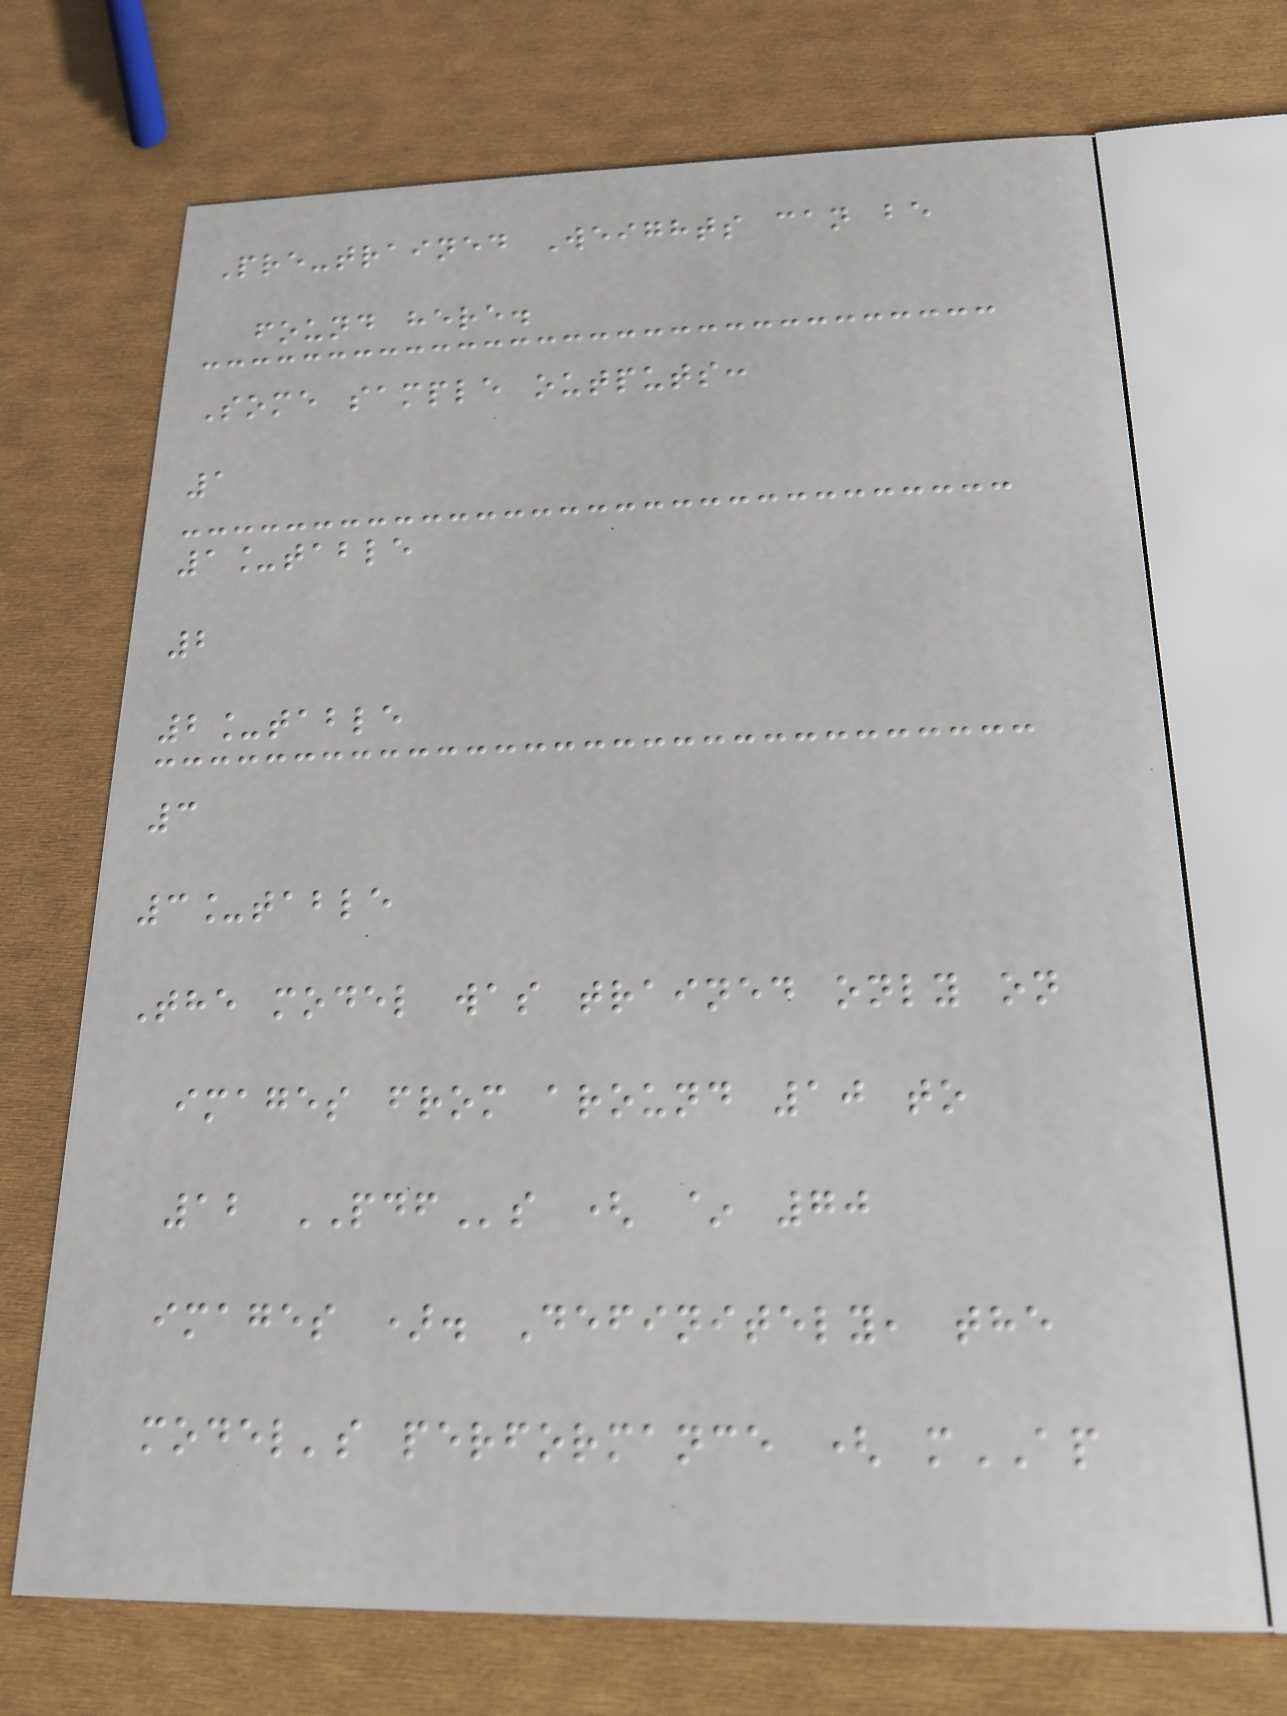Pre-trained Weights can be
found here.
Some sample outputs:
1
1_table
2
2_table
3
3_table
The model was trained only on
images from around 10 to
12 PDFs ( ~ 70
images ). Definitely, the
model's performance ( mAP
